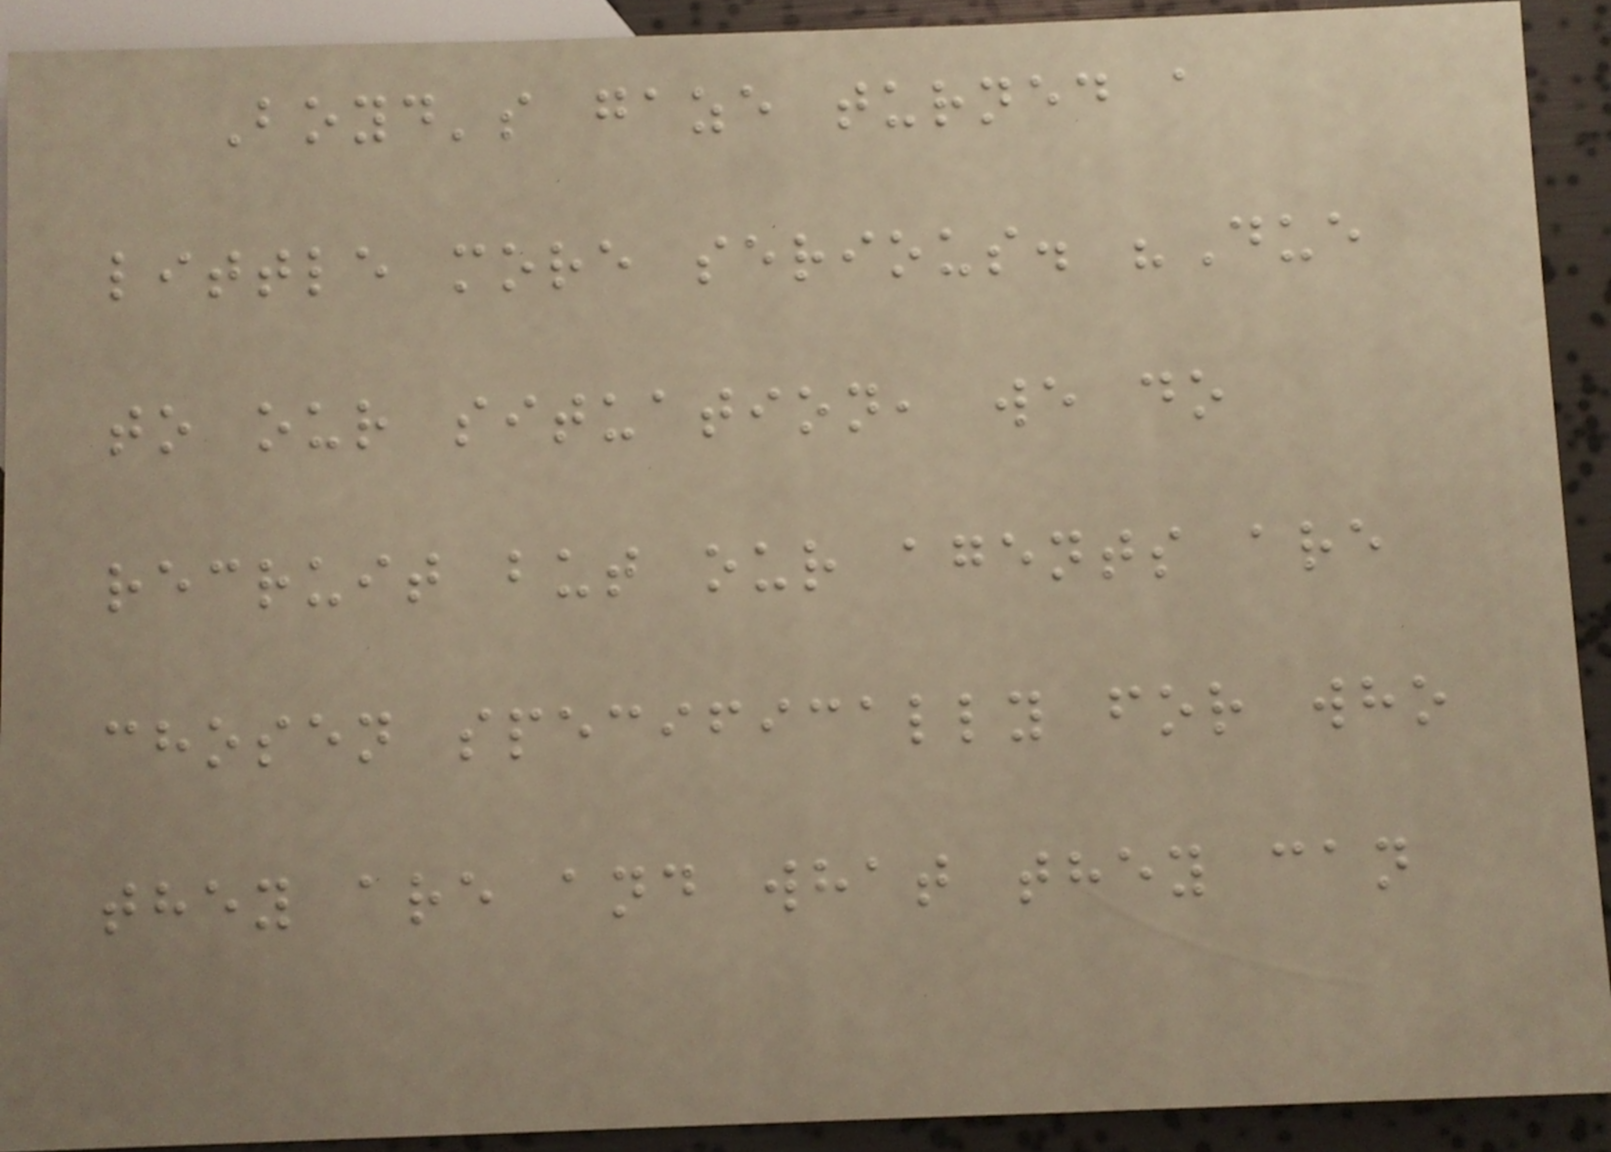Boyd's gaze turned a
little more serious. "Due
to our situation, we do
recruit but our agents are
chosen specifically for who
they are and what they can
